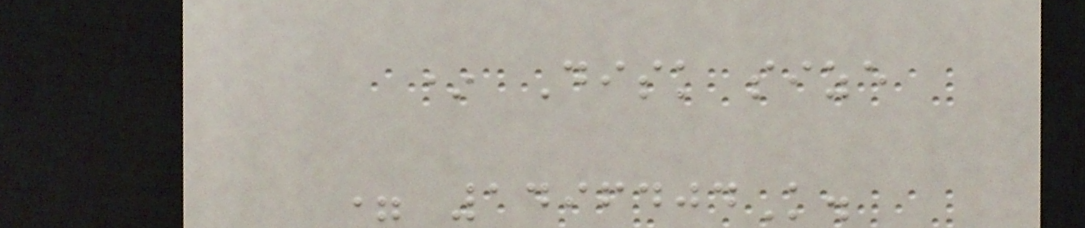* Disk size
= 1496404K.
